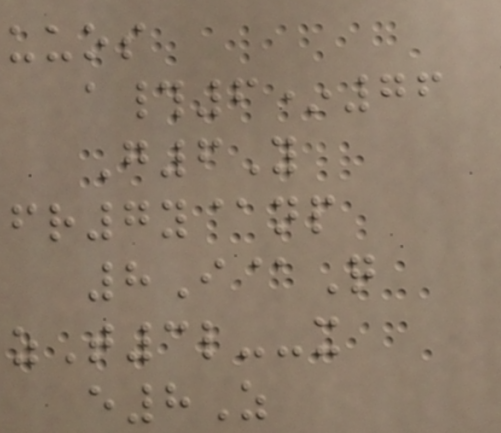uuos
a#6*76
G6Y
fr7y@np
8I@Q
zT3l--x
e8Z
